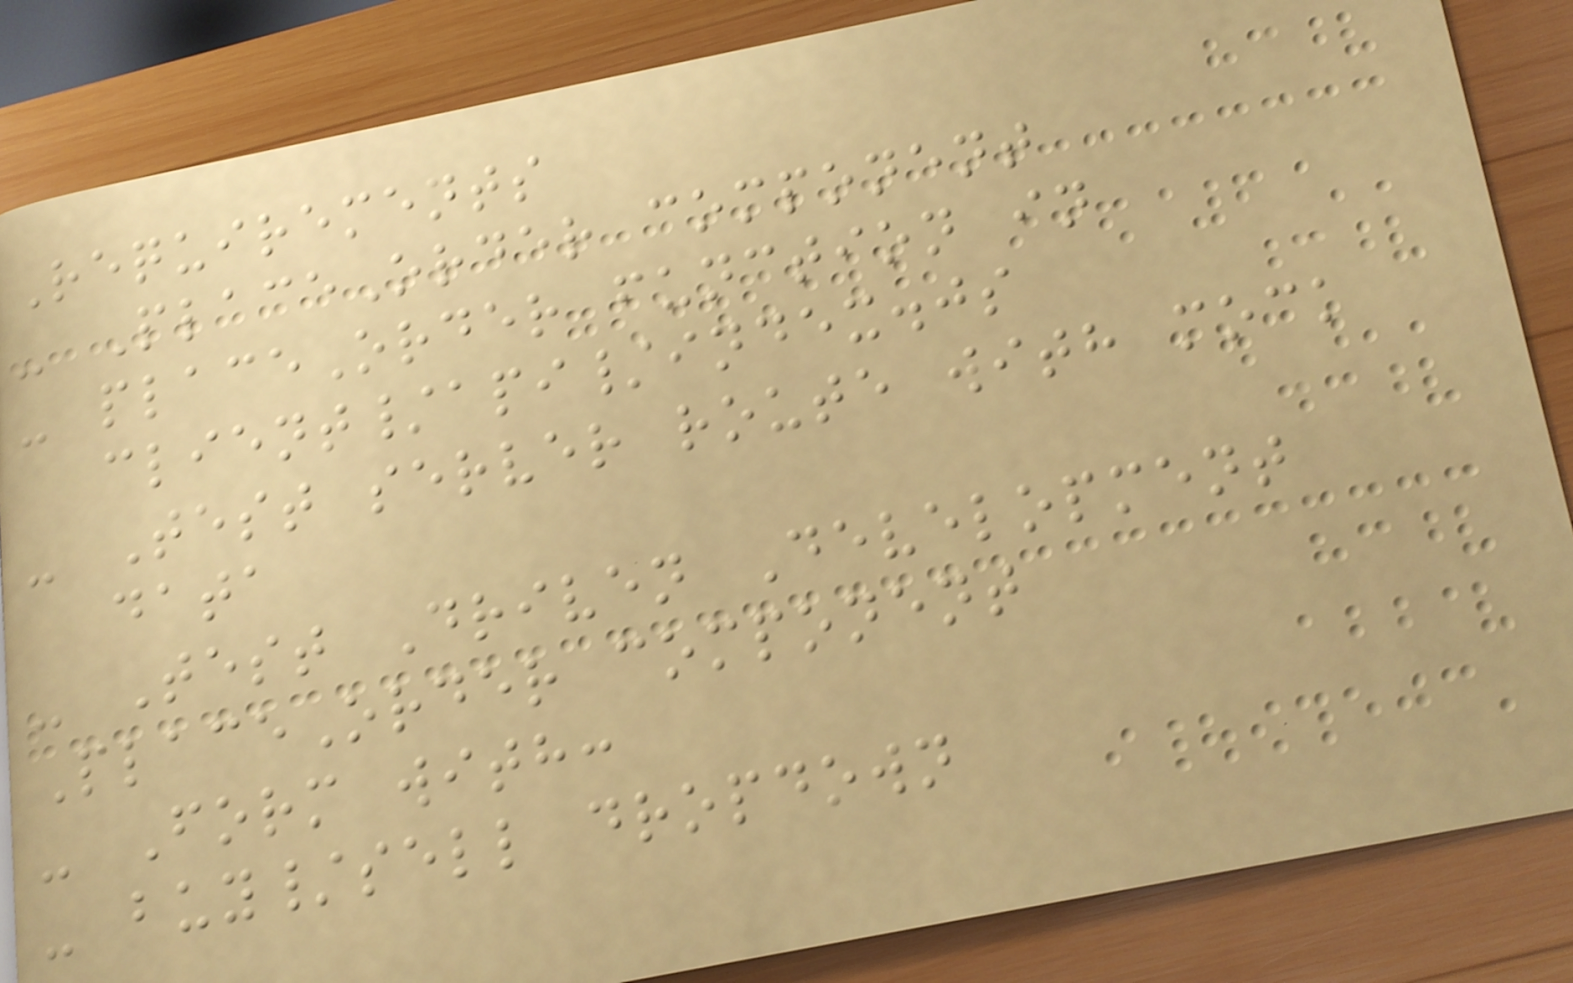Requirements
- PlaceOrder component
- placeOrder function in
client/api/index.js
- Test server route with mock
data
- Test Driven Development
PlaceOrder component
- Form with:
- buy/sell dropdown
